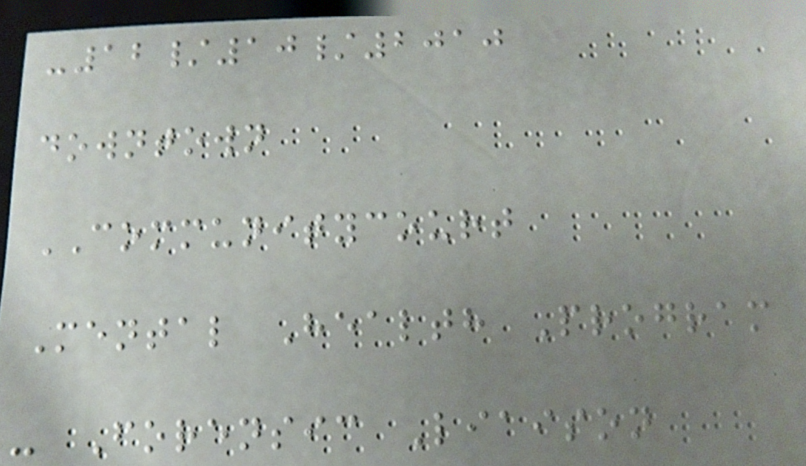-12/10/2010
downtown
COMMUNITYCOURT
Mental Health Program
- Forensic Liaison
